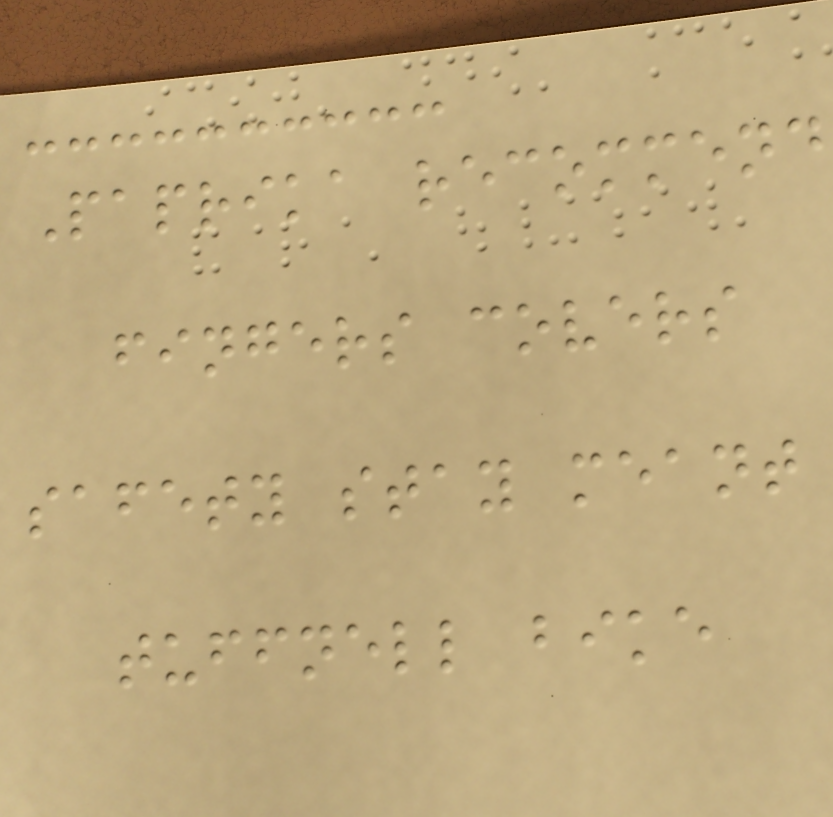Paprika recommend
fingers covers
safety stay meant
tuffnell bike
